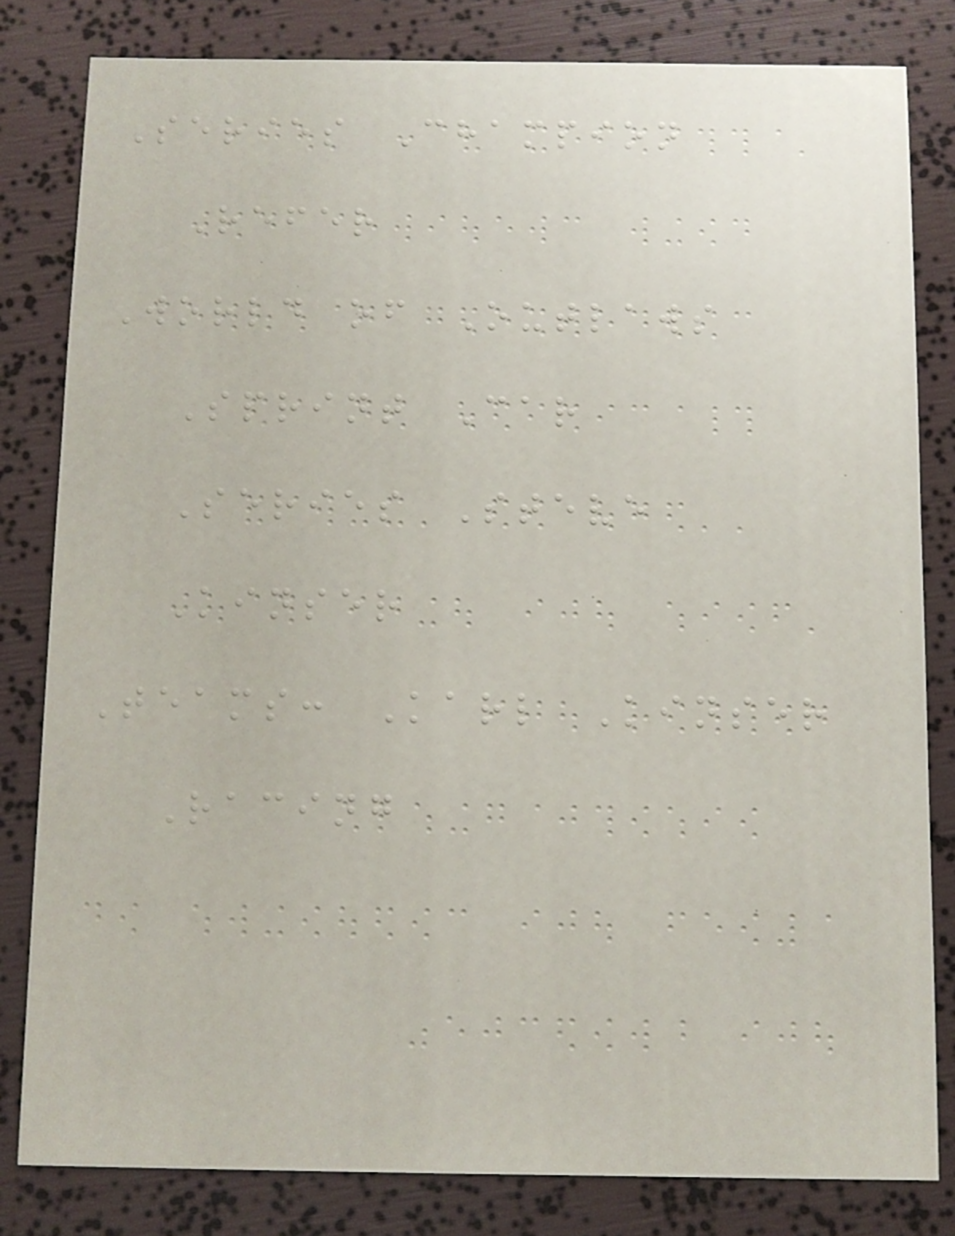Series Champion
Refer
World of Outlaws
Sprint Car
Series Steve
Kinser
Teams: Karl Kinser
Racing
